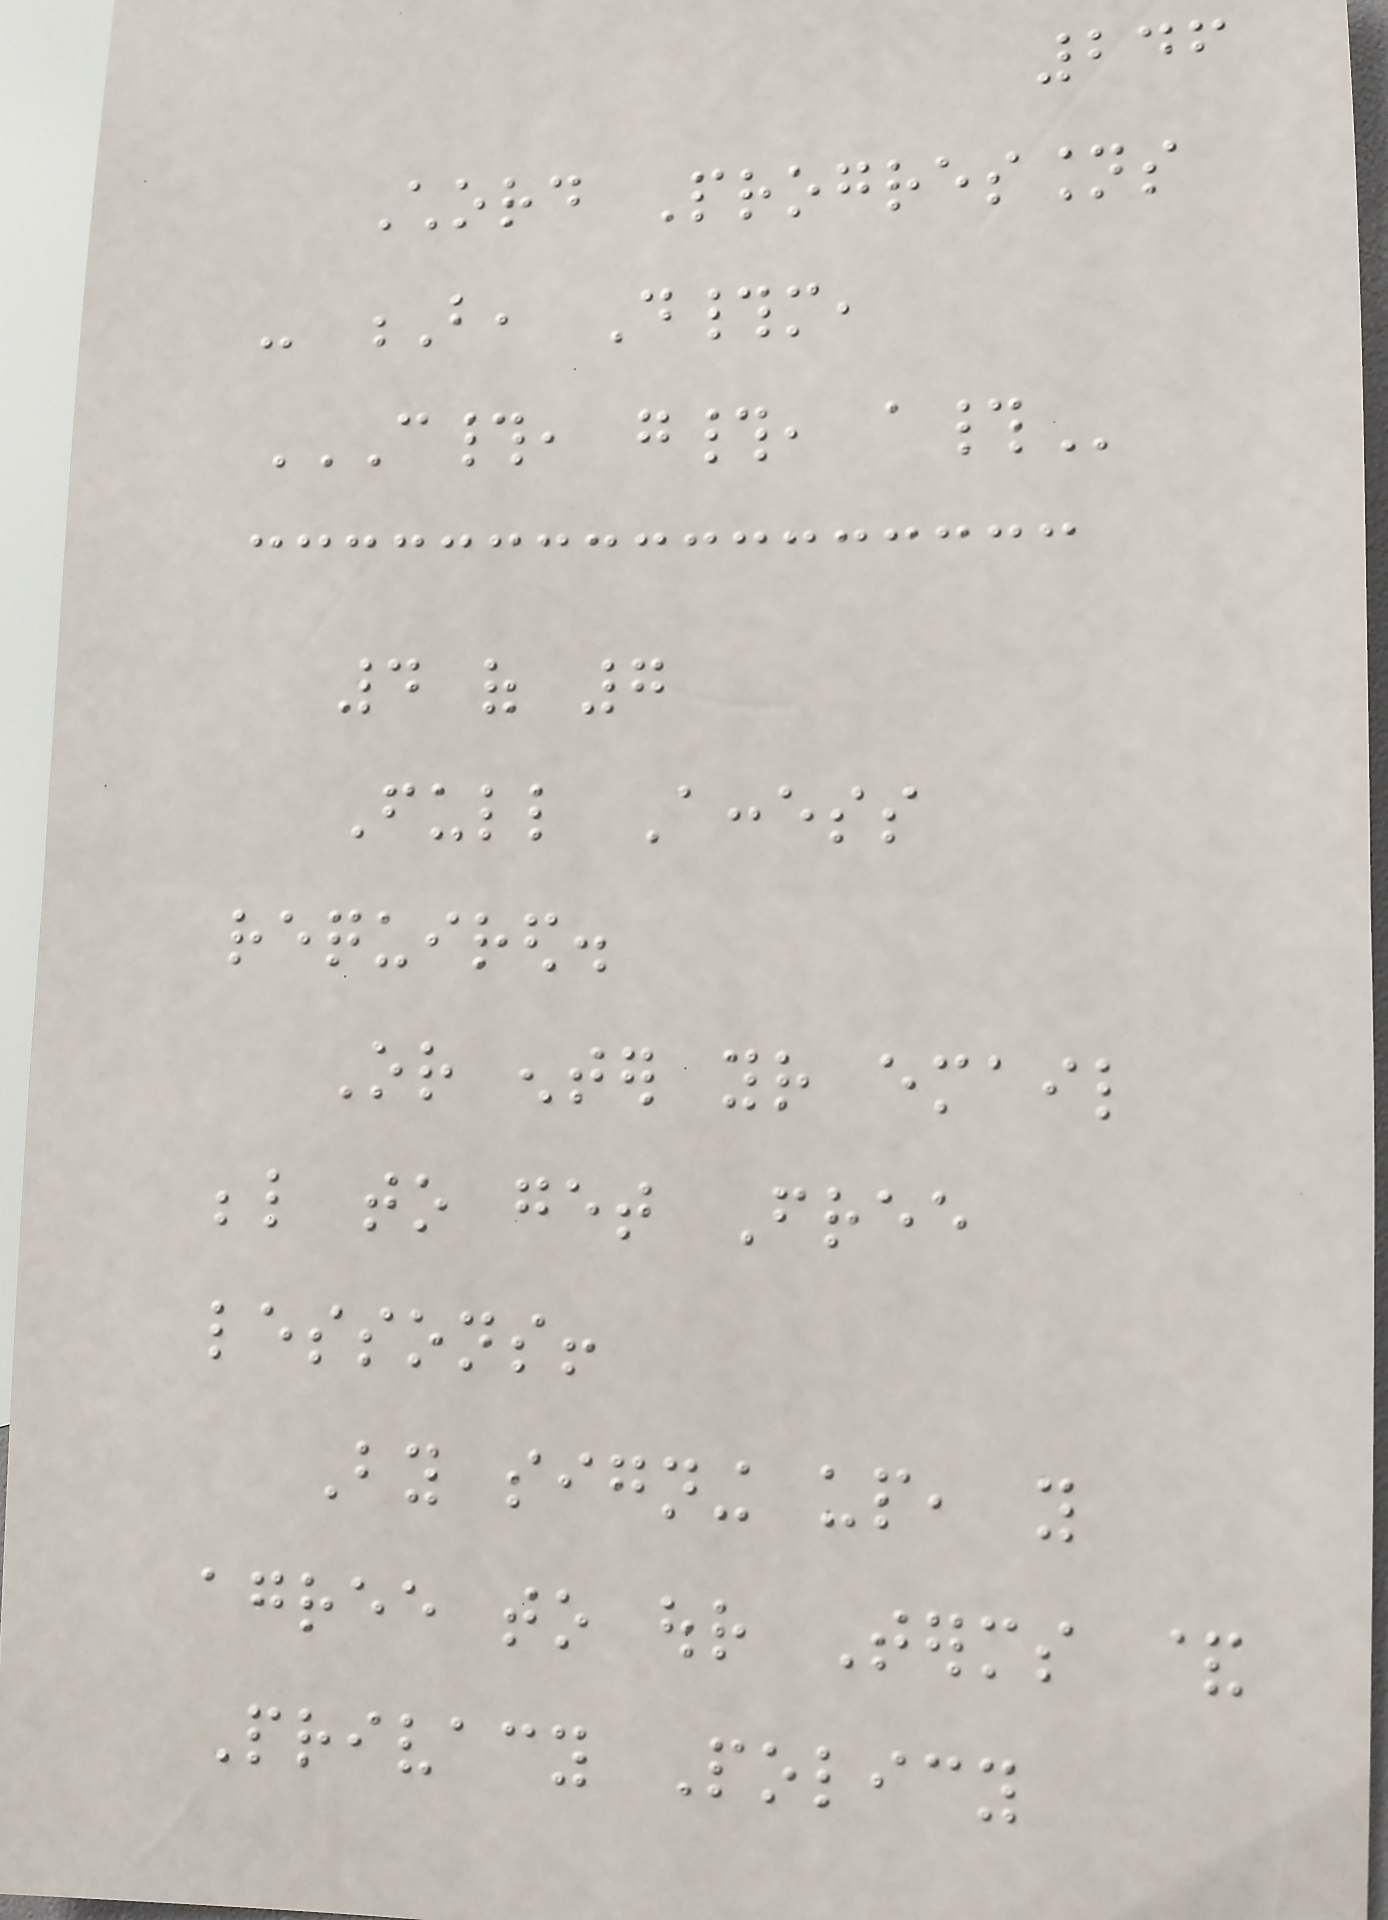246
Chord Progressions
- B, D#m,
C#, G#, A#
4 of 7
Full Access
required.
Or enter your email
below to get Free
lessons!
By signing up, you
agree to our Terms &
Privacy Policy
